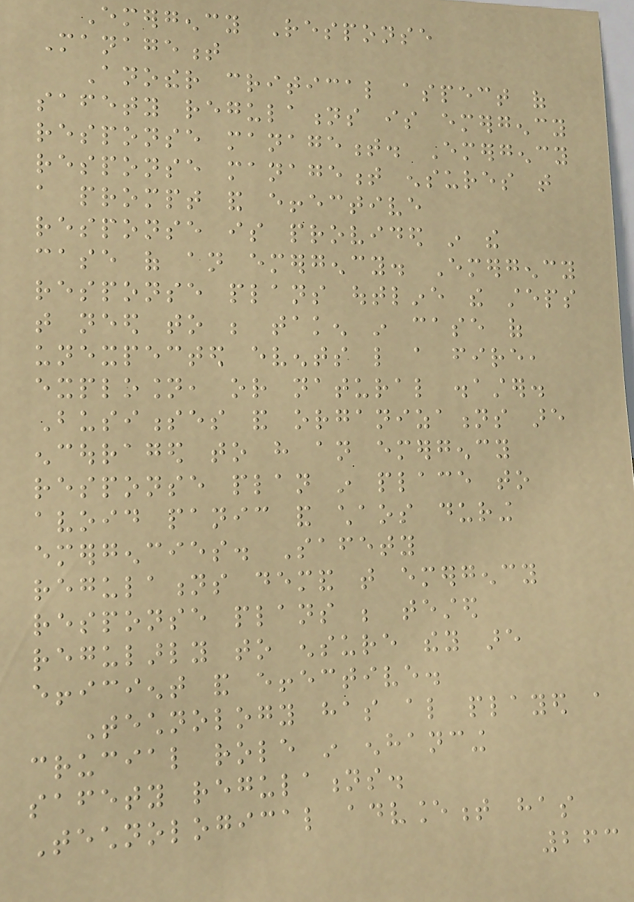Emergency Response
Management
Another critical aspect of
safety regulations is emergency
response management. Emergency
response management ensures that
a prompt and effective
response is provided in the
case of an emergency. Emergency
response plans outline the steps
that need to be taken in case of
unexpected events like a fire,
explosion, or natural disaster.
Businesses and organizations are
encouraged to have an emergency
response plan in place to
avoid panic and chaos during
emergencies. Safety
regulations demand that emergency
response plans be tested
regularly to ensure they are
efficient and effective.
Technology has also played a
crucial role in enhancing
safety regulations.
Technological advancement has
263
